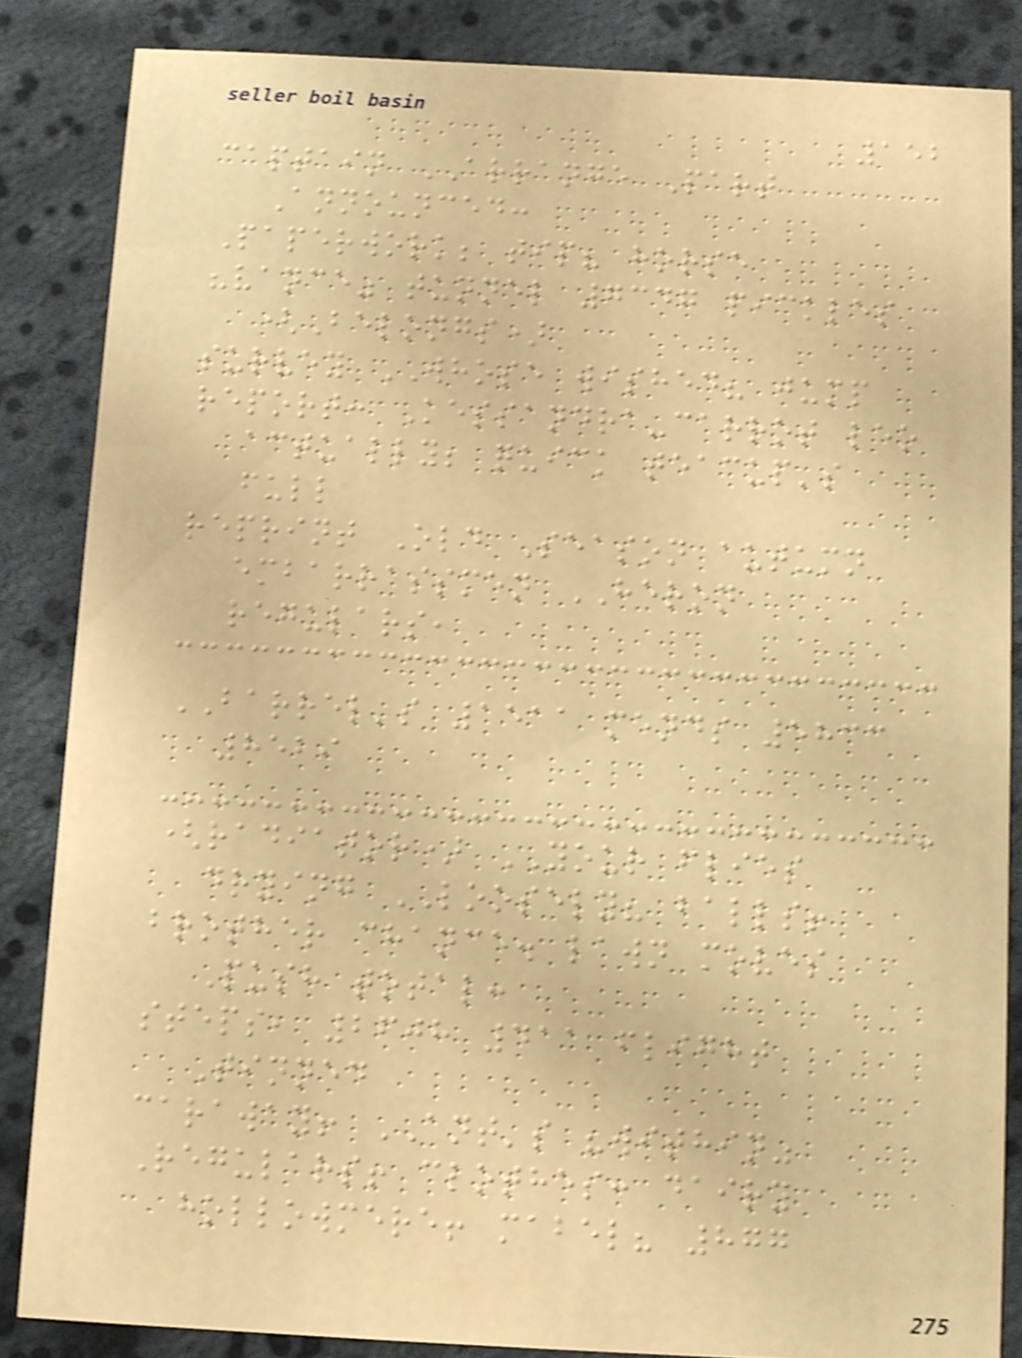152
captain ARRANGE Part
Announced:
Paperwork; tip? horse
"vance" tunnel 7347 pickles
(Belongs)
survey WHOSE wished? jump
report: Kessandra-carrot leo
actually; quick teacup's
full
reprint Old Season autumn
embarrassmen HERON
regulars,
BARREL's 1511 mends 5833
8529
(radiator) YOUR flies
drying LOOSELY? balls!
brother chance. lawn moves
Push total:
steps, 2608 411 flight
Tinned
caraway! ANT's "within"
Regulars! clothes: dairy
hollowmere! mabel? 877
